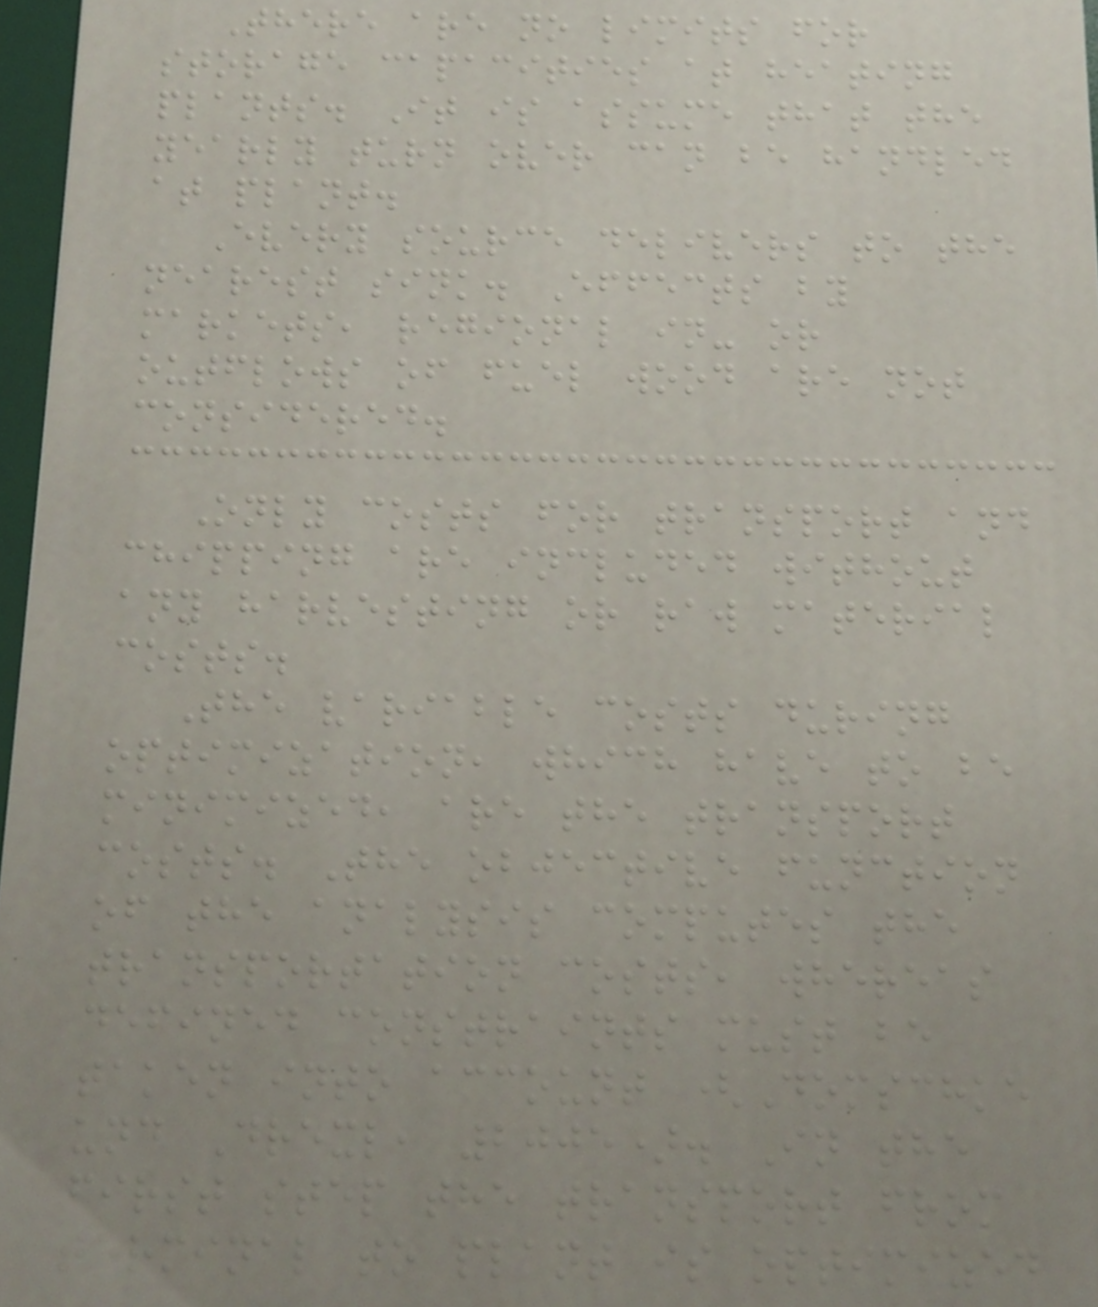There are no limits for
storage capacities at heating
plants. It is assume that the
yearly turn over can be handled
at plant.
Every source delivers to the
nearest sink. Effects by
markets, regional in- or
outflows of fuel wood are not
considered.
Only costs for transport and
chipping are included without
any harvesting or raw material
costs.
The variable costs during
optimization, which have to be
minimized, are the transport
costs. The objective function
of the analysis computes the
transportation costs, whereas
defined constraints must be
taken into account (Domschke
und Drexl, 2005). In the
first step the transport from
terminal to plant is optimized
